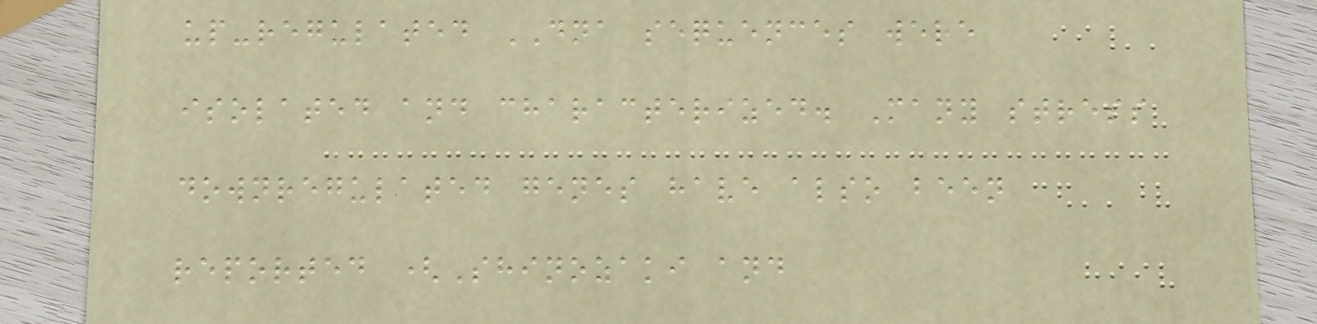up-regulated DNA sequences were
isolated and characterized. Many stress
downregulated genes have also been
reported (Shinozaki and
